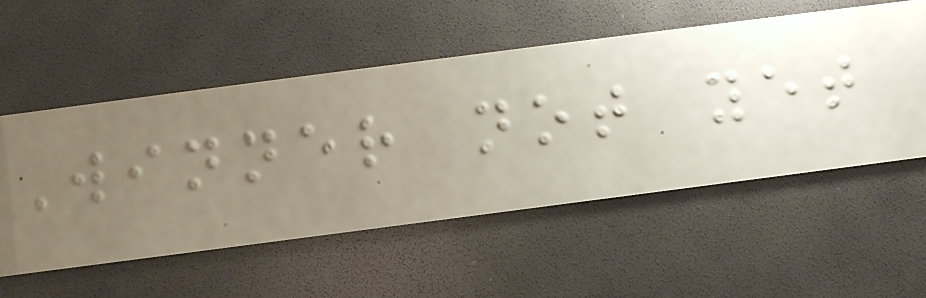Winner not yet
